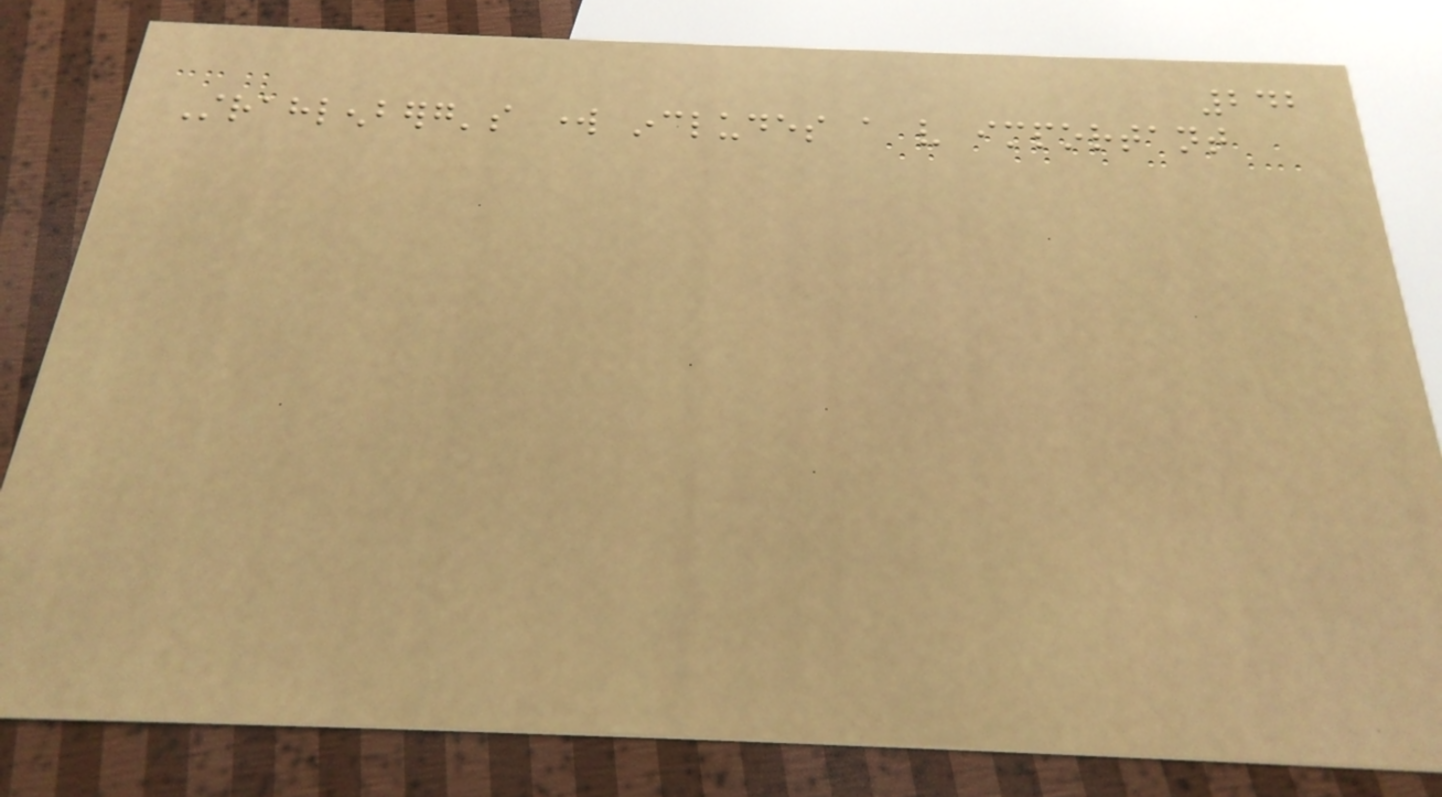242
Strahlenberg's work includes a very important
